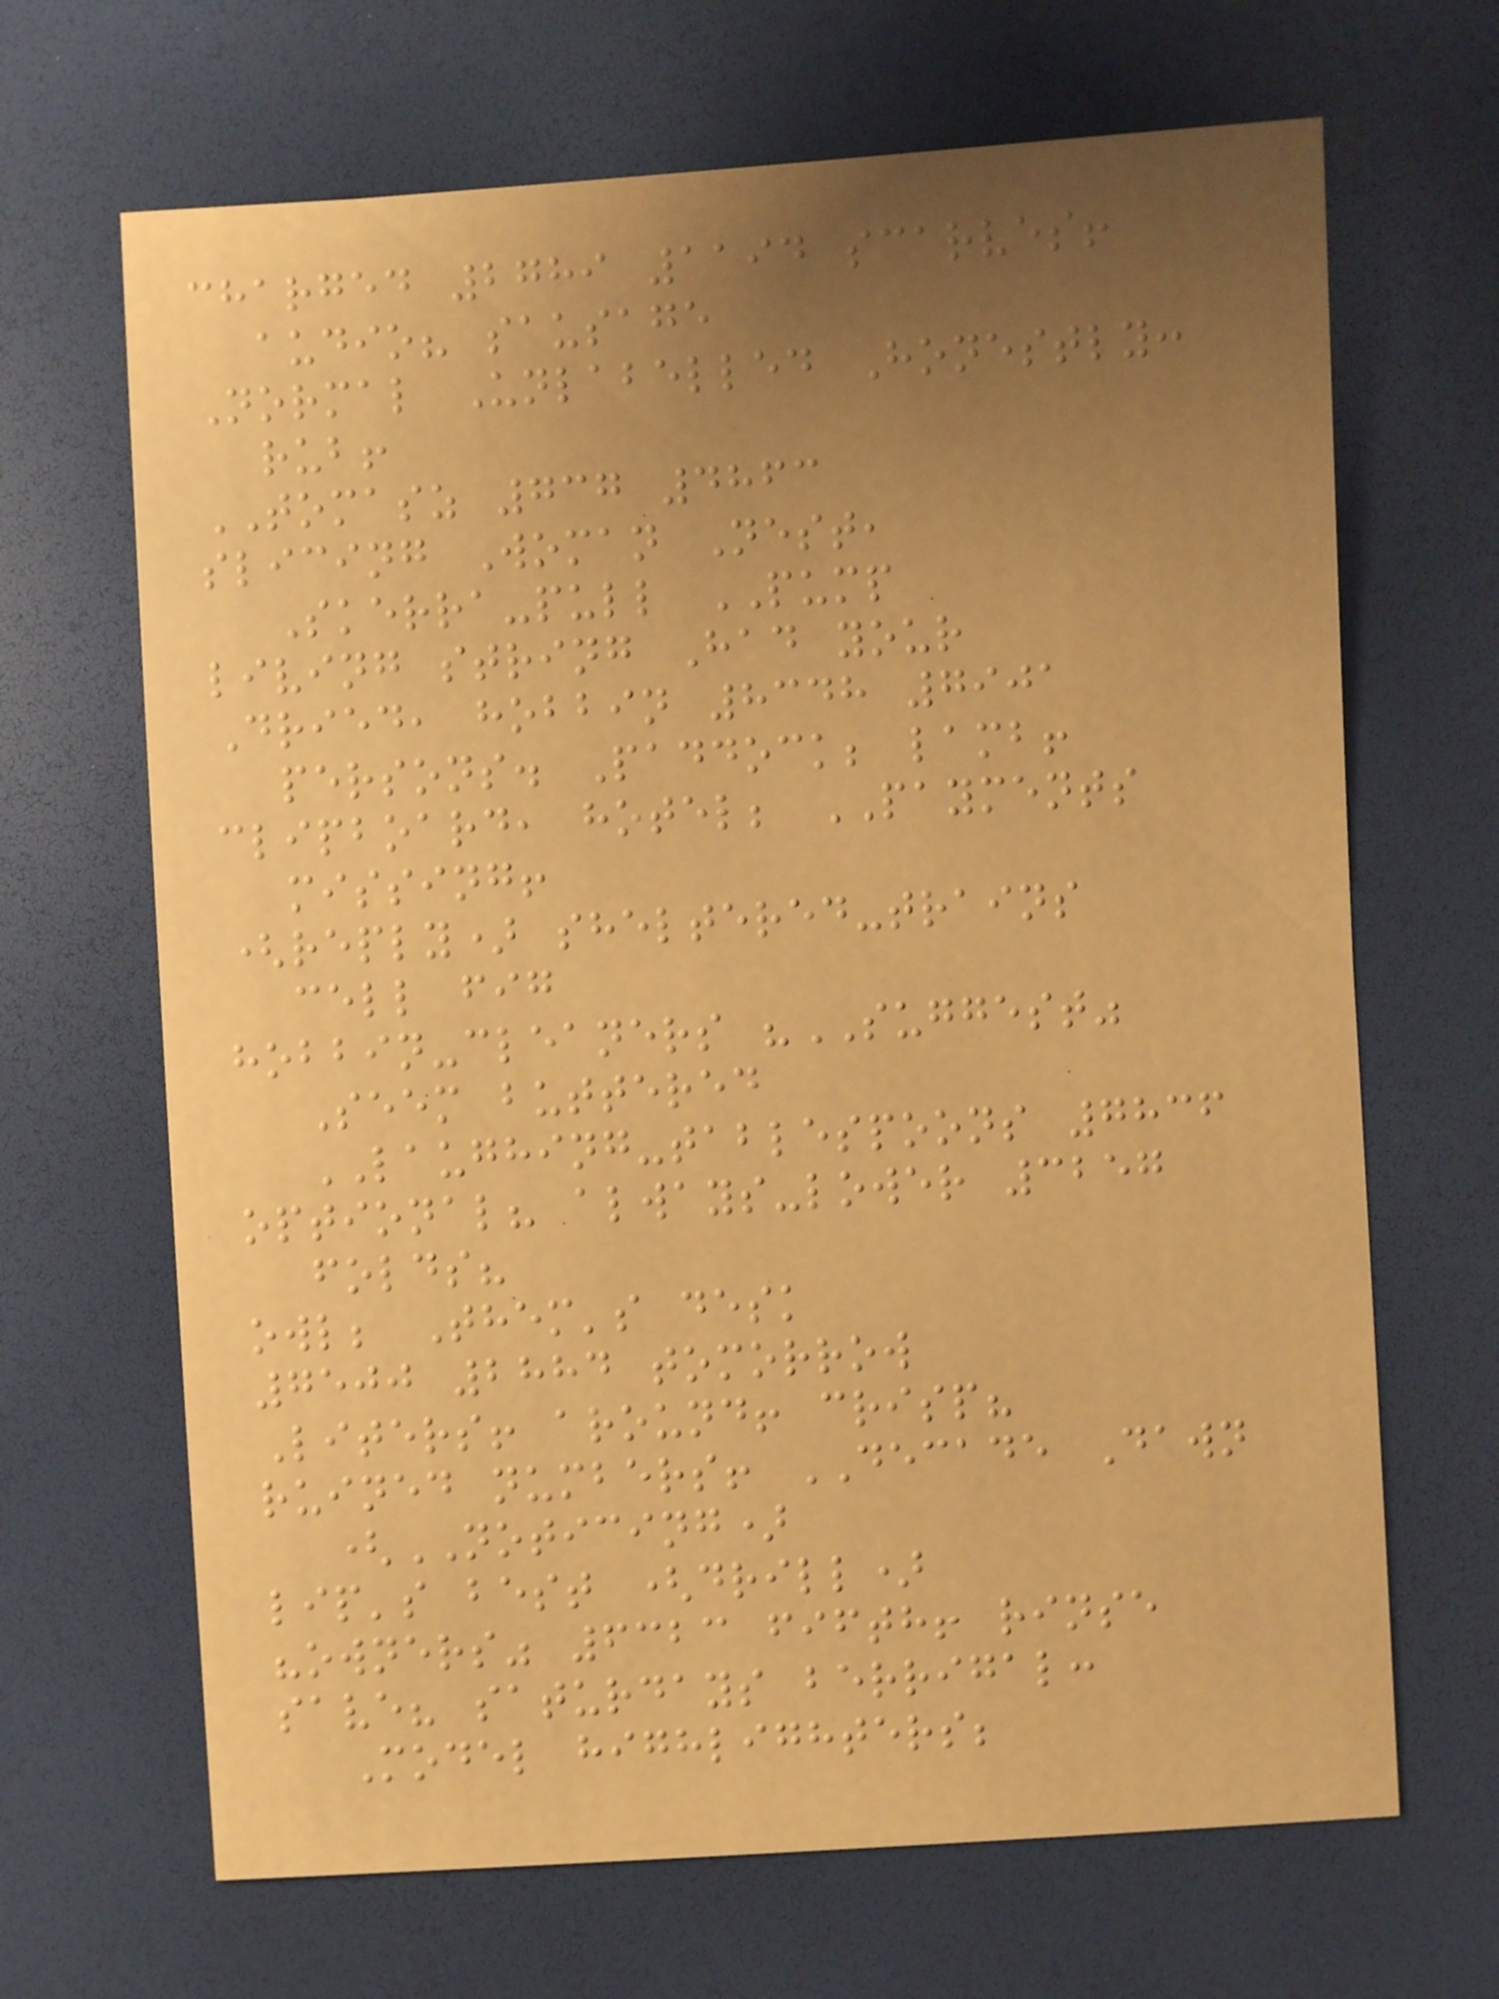charged 2789 1194 scarves!
audio? sausage
Normal Unlabelled Honestly:
rub!
TOMASZ 737 4863
slicing Woman Nest,
Skerra-pull PUMP
living string Had your
Dried, hobbin 8348 7901
persons. Paddock; lamb!
clipboard, hotel; PAYMENTS
missing!
(reply) sheltered-trains
cell fig
hobbin-cleaners "SUGGEST"
Seem buttered
LAUGHING-tablespoons 7836
optional? always-lower 3257
folds?
owl; Them's desk
7500 2884 tomorrow
Liters! around! crisp?
ruined numbers! DECADE Dawn
(NOTICING)
lip's best (drill)
"owners" 6323 fifth! rinse
save? saturdays berrigal:
Model highlighters;
